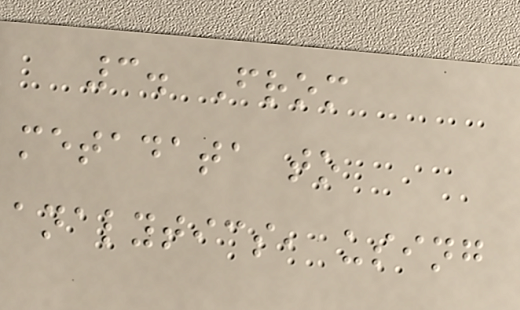3. From
metadata to
analytics, using
